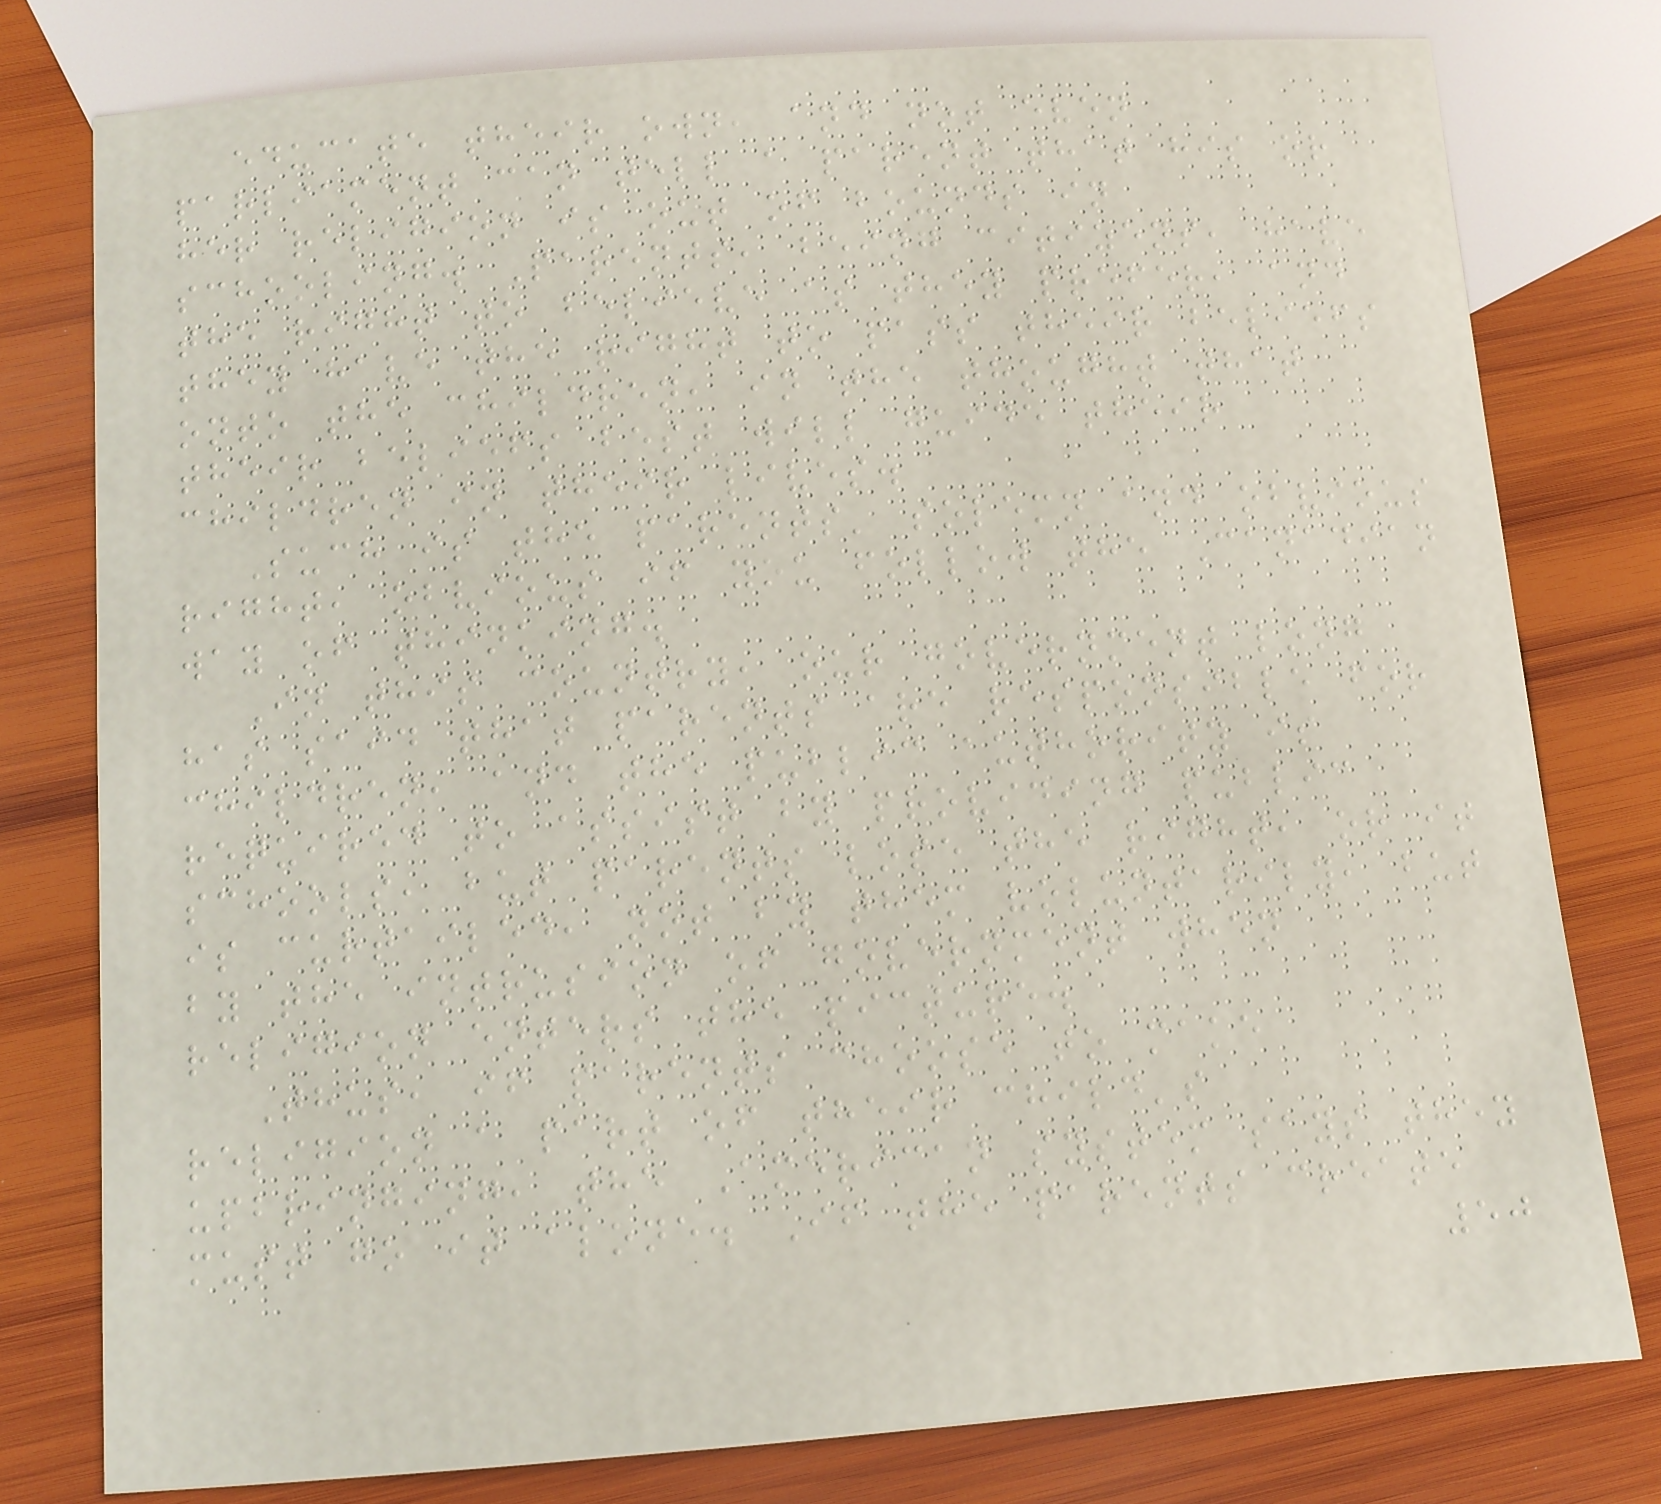educate their own, and not even
parliament can tell a parent that his or
her religion is out of bounds in
schooling. Parents, being citizens, have
the right to believe as they prefer, and
they have the right to pass their beliefs
onto the children, in the thought that
their beliefs best will guide their
children in their lives.
Such is the parents' solemn and obvious
right, obvious if you follow the Canadian
way of thinking.
In this country, our government long
has said that parents are responsible for
children, and the public authority is
required to assist by providing public
schools, but parents lose the right, or it
is curtailed, not by them voluntarily, but
by the intrusion of government when
religion enters the picture.
Thus, if parents choose to make
religion a part of their child's
upbringing, the American system says they
must go it alone. If the parents create
50
